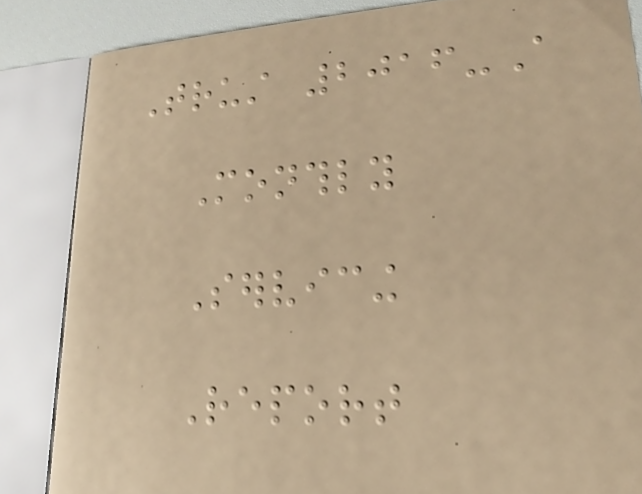Trust 2016-A
Monthly
Servicing
Report
